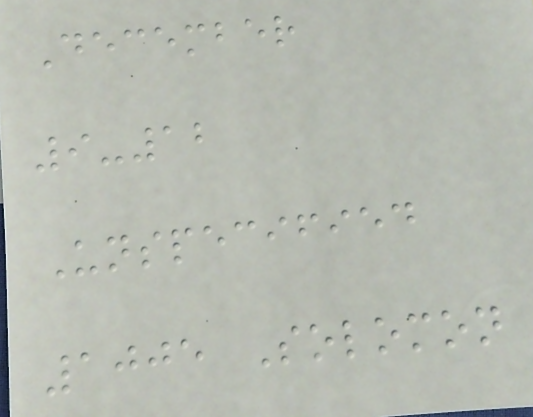December
9-12
Unspecified
1005 Solomon
